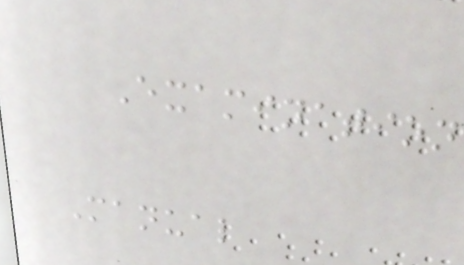Examination
Manual
